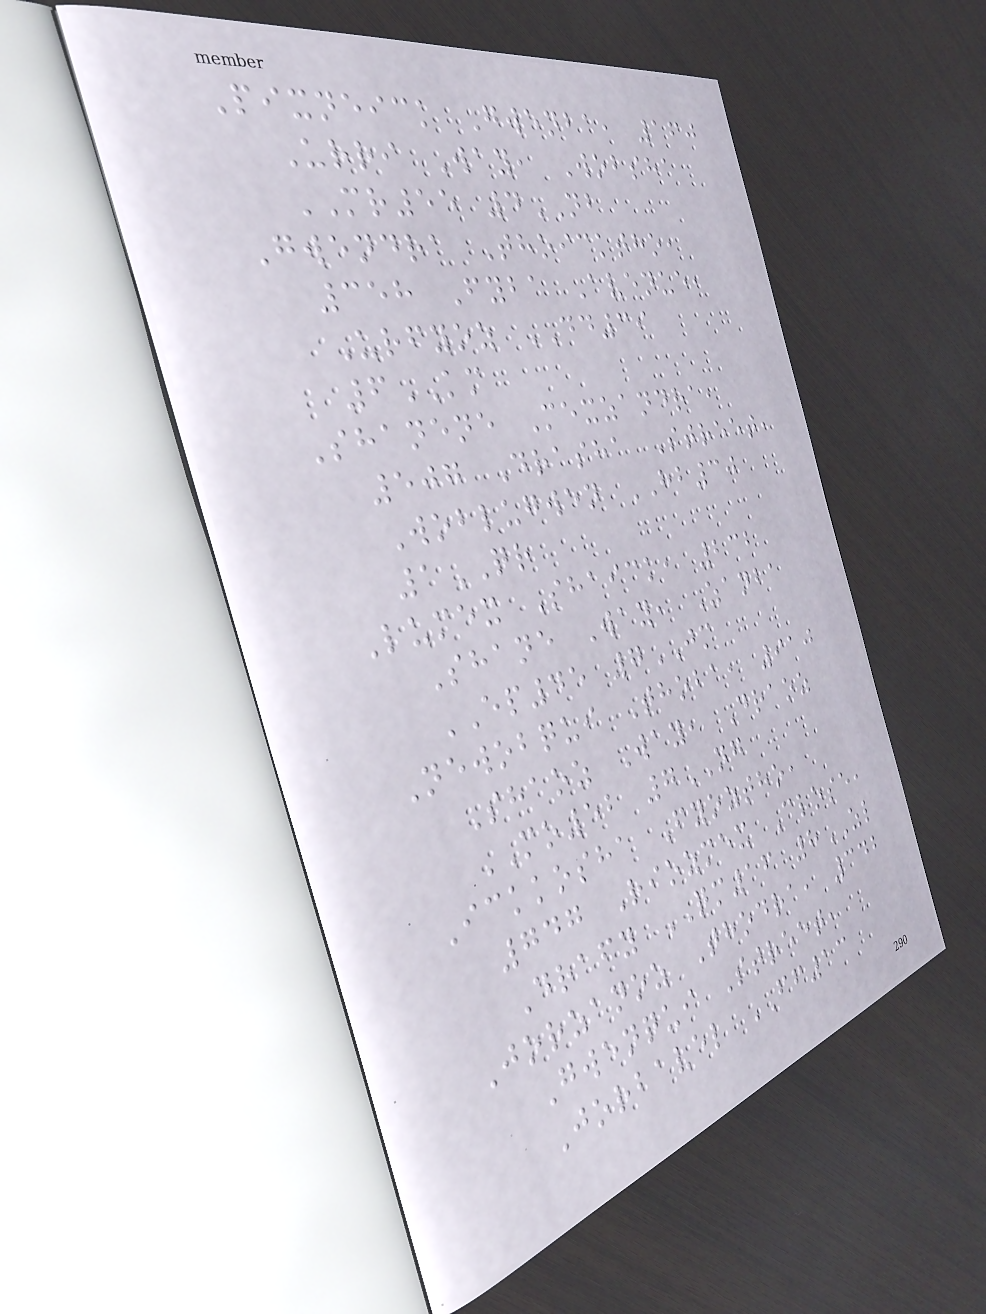Pixneick Gwenba, 160
Urri Way, Wobsha
MR55 4NB
Gwendra Thoicktho,
358 Fyba Avenue,
Urfyoz DD39
6KM
Shanene Mexzandra,
507 Drasha Street,
Woblugwen HB30
1QR
Lumex Shaick, 232
Shane Way, Zanba
EP45 7JM
Newobqui Thoba, 910
Shaoz Way, Draoz
MO52 7NG
Ickkosha Fyoztho,
747 Riozmex Close,
Drafy QM16 8ZL
Jorzanoz Thodra, 342
Gwenqui Street,
Jorbavel FF13
